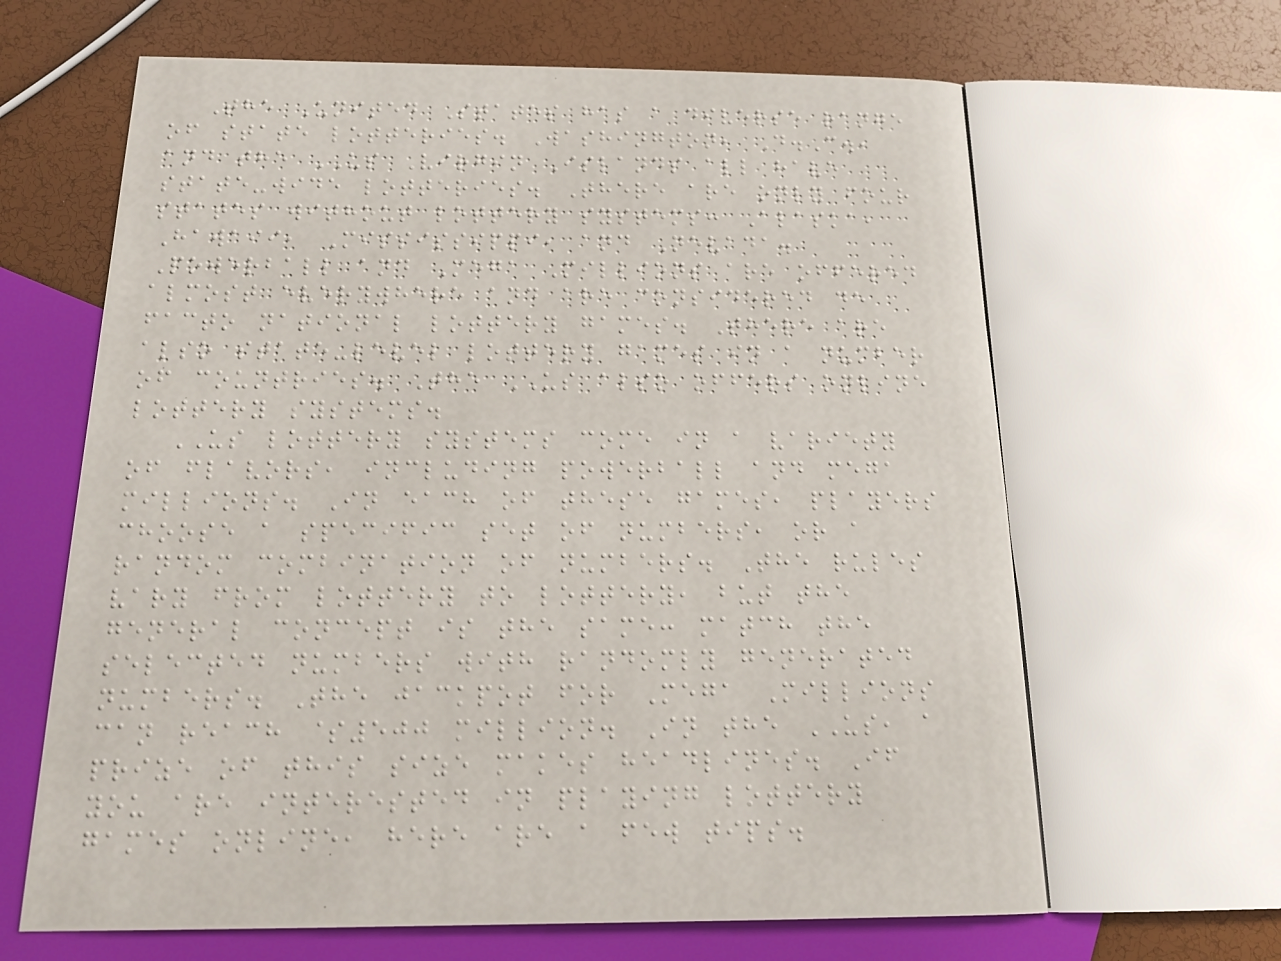The United States has a diverse range
of state lotteries. Washington, D.C.,
and the US Virgin Islands all have
state-wide lotteries. There are only four
states without lottery systems: Alaska,
Hawaii, Mississippi, and Nevada.
Powerball and Mega Millions are offered
almost everywhere and are considered de
facto national lottery games. There are
also state-level lottery games in a number
of countries. The US also offers online
lottery systems.
US lottery systems come in a variety
of flavors, including powerball and mega
millions. In each of these games, players
choose a specific set of numbers, or a
random combination of numbers. The rules
vary from lottery to lottery, but the
general concept is the same: match the
selected numbers with randomly generated
numbers. The jackpot for Mega Millions
can reach $500 million. In the US, a
prize of this size makes headlines. If
you are interested in playing lottery
games online, here are a few tips.
